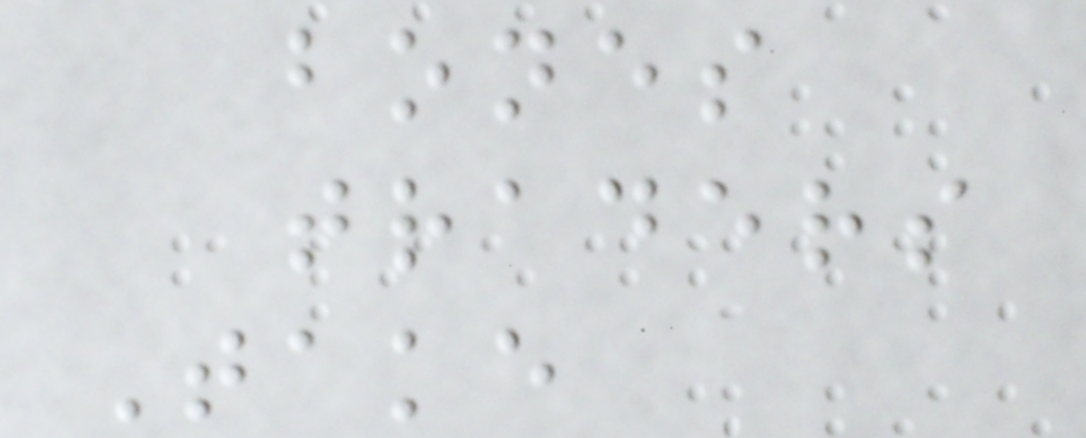bones
traders
Take
